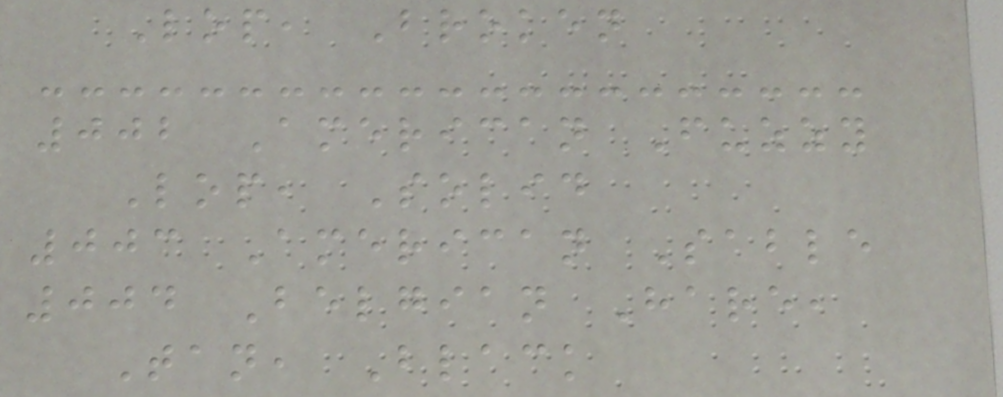Lop, Broken
002 American Fuzzy
Lop, Solid
003 American Sable
004 Belgian Hare,
Tan, Black
